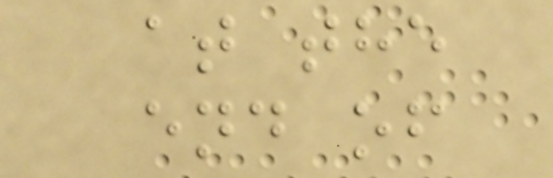at the
end of
